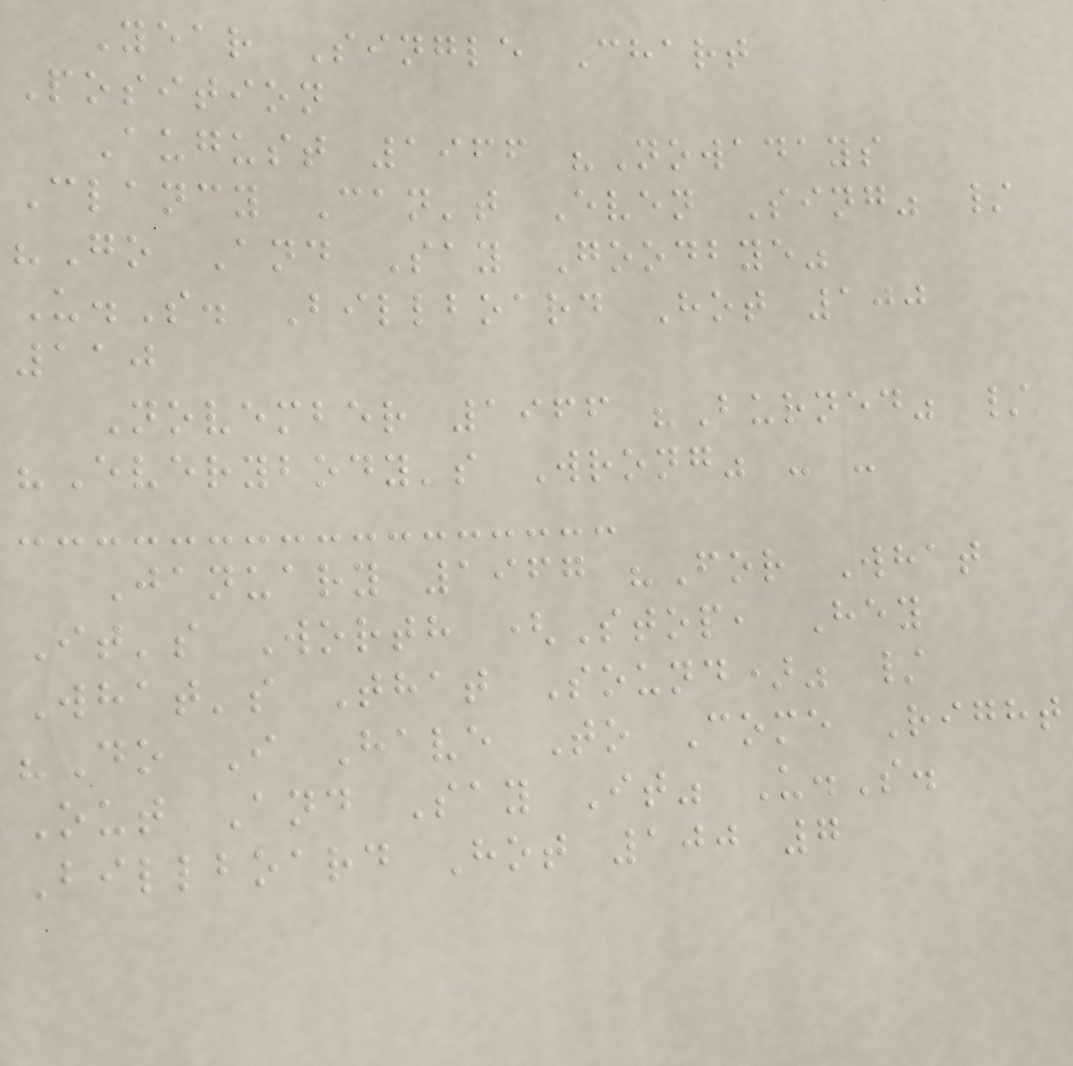Year Single Chart
Position
August 1966 "Nowadays
Clancy Can't Even Sing" /
"Go And Say Goodbye"
U.S. Billboard Hot 100
110
November 1966 "Burned" /
"Everybody's Wrong" - -
January 1967 "For What
It's Worth (Stop, Hey
What's That Sound)" /
"Do I Have To Come Right
Out And Say It" U.S.
Billboard Hot 100 7
